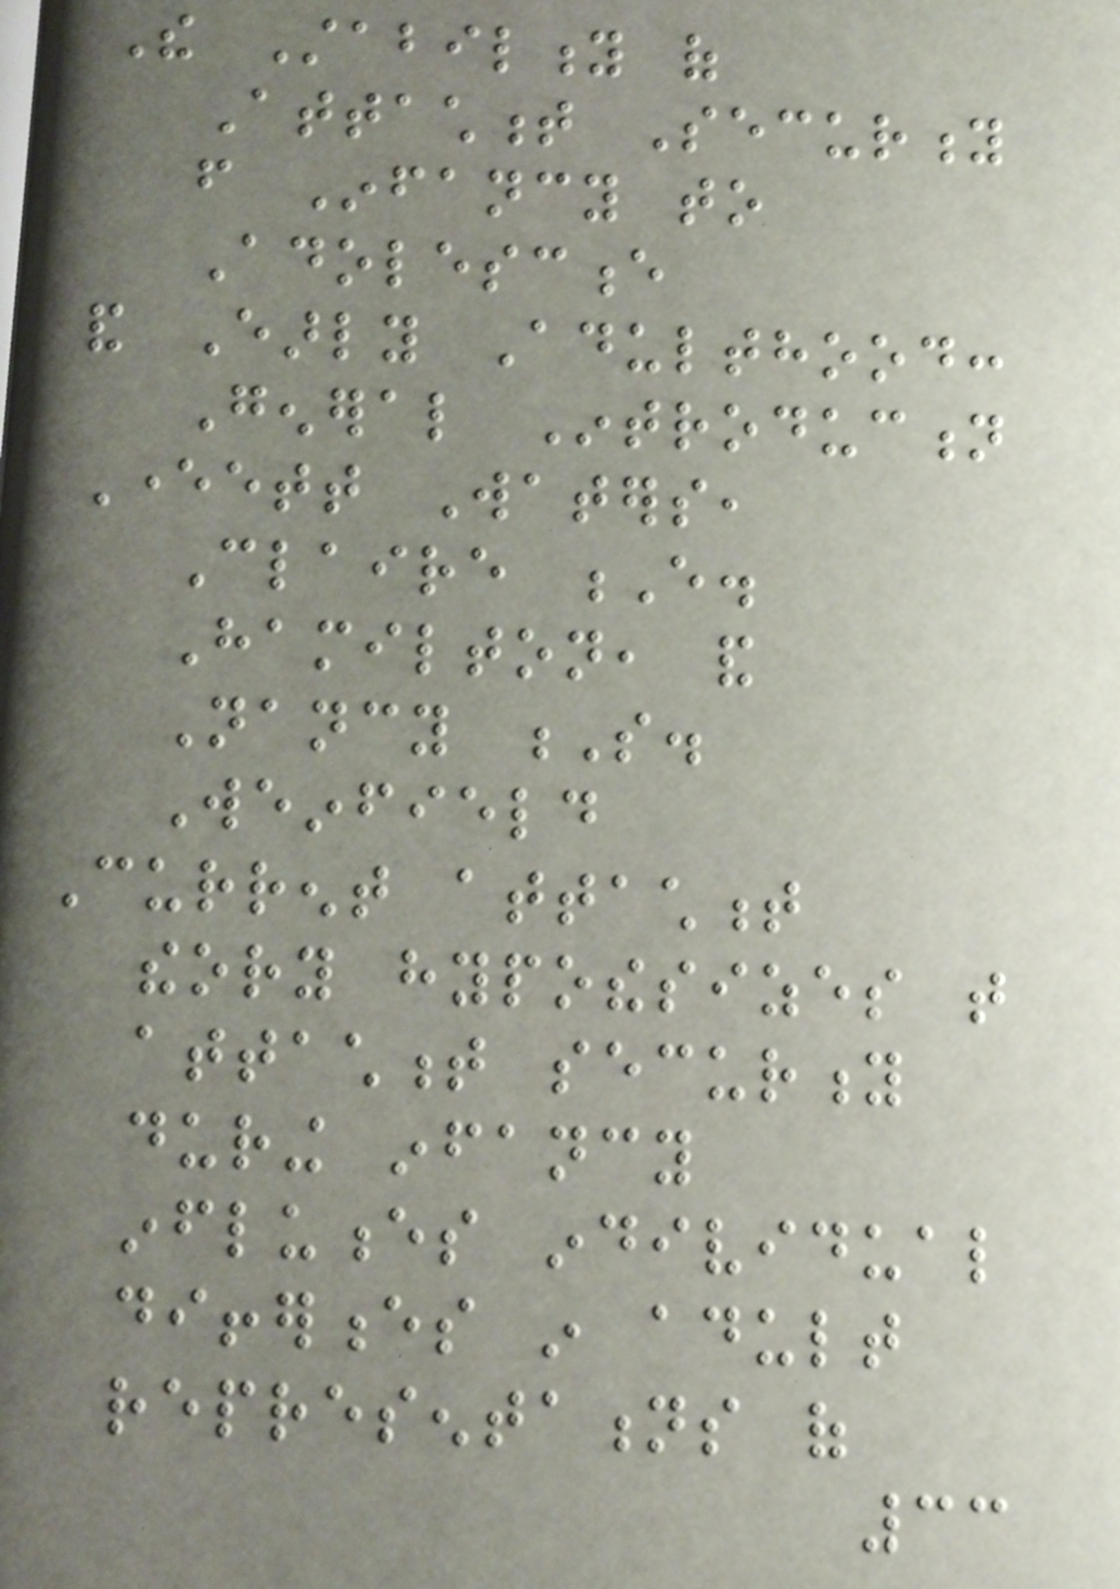The Stability of
Attachment Security
from Infancy to
Adolescence
and Early Adulthood:
General Introduction
Everett Waters,
Claire E.
Hamilton, and
Nancy S.
Weinfield
Current attachment
theory hypothesizes that
attachment security
during infancy
influences individual
differences in adult
representations of
33
